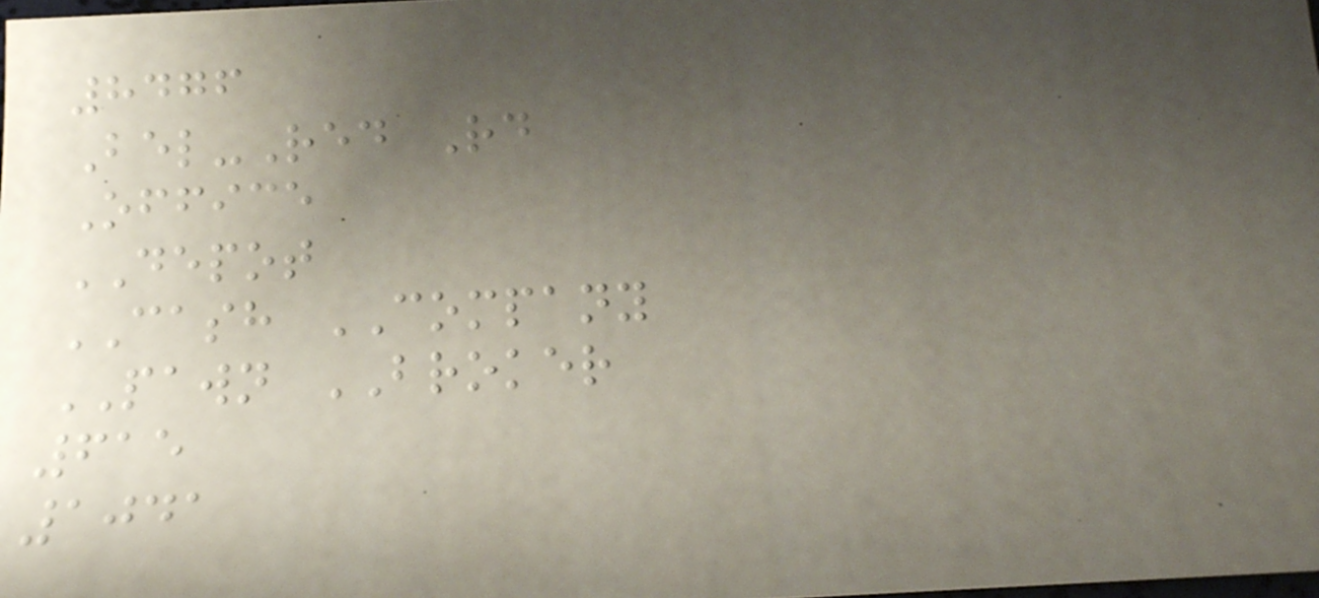8476
Bel-Red Rd
Office
DEPOT
CASH COMPANY
PAWN BROKER
615
1041
